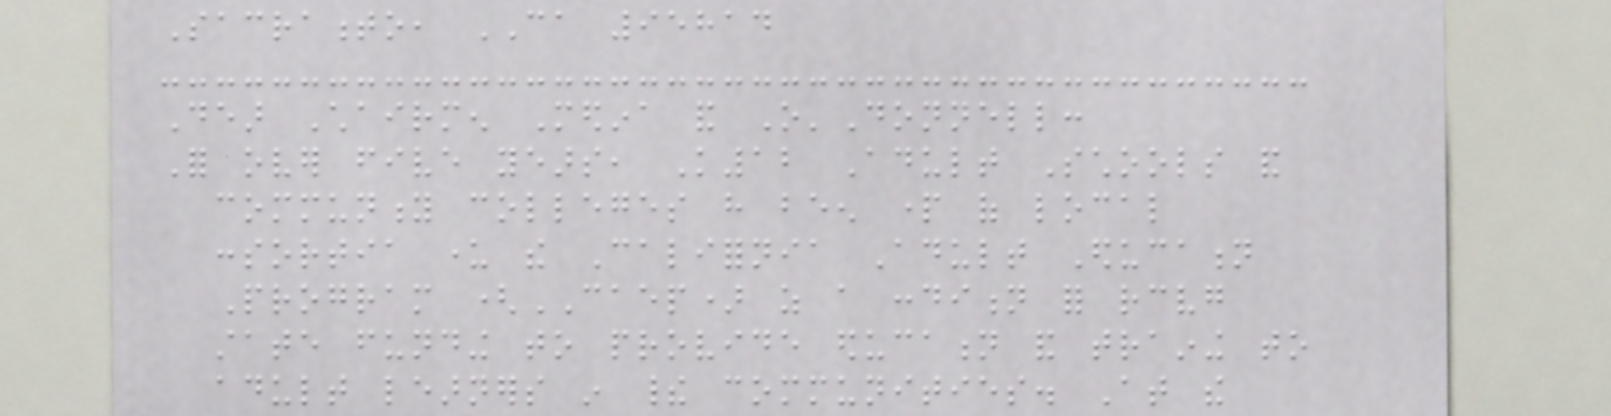Sacramento, CA 95814
Dear Chairmen Medina and O'Donnell:
For over five years, K12 Adult Schools and
community colleges have been part of local
consortia under the California Adult Education
Program (CAEP) as a condition for receiving
state funding to provide education and training to
adult learners in their communities. At the
